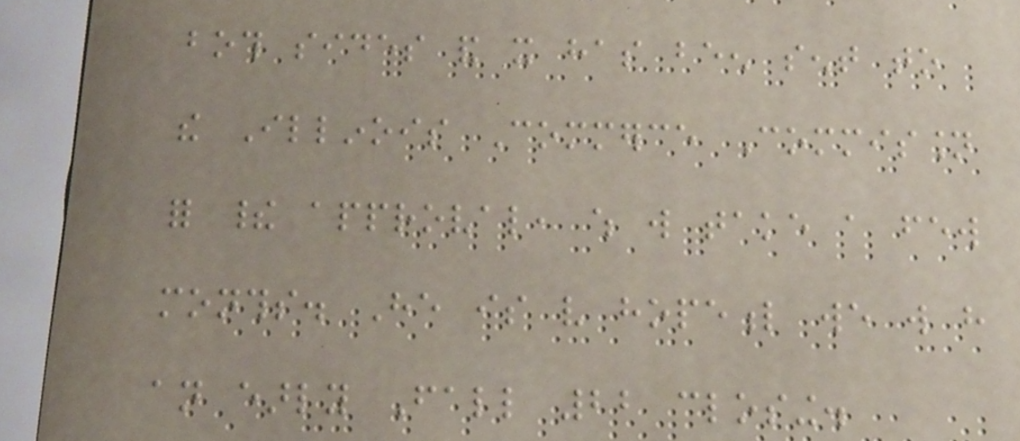both sides and it has been sent to
the Illinois Commerce Commission
for their approval, which will take a few
months. He is very hopeful we will have
an early Fall 22 closing.
